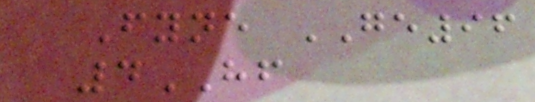Fyne GE96
4HF
